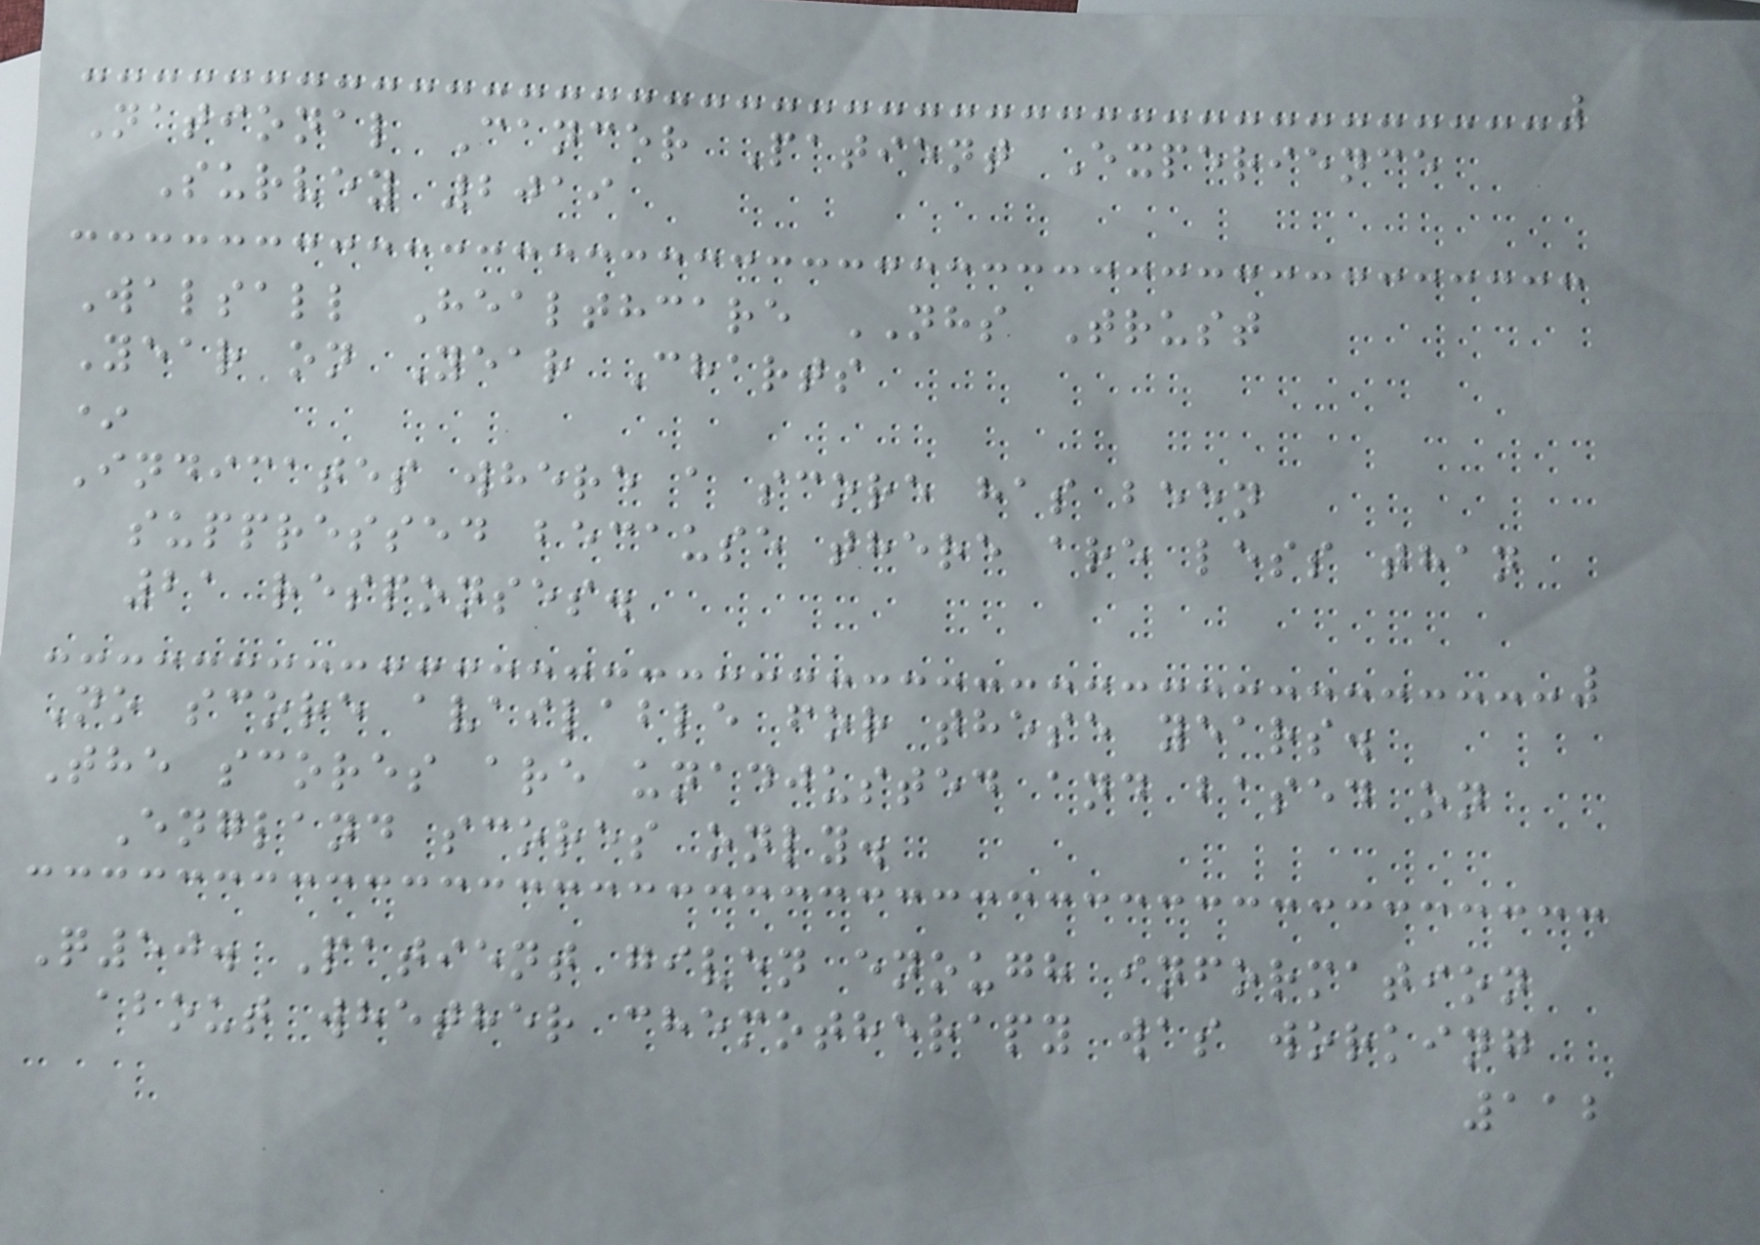National Cancer Patient Experience
Survey 2019
Walsall Healthcare NHS Trust
Year on Year Charts
*
Indicates where a score has been
suppressed because there are less than
21 responses.
No score available for these years.
The scores are unadjusted and based on
England scores only.
Q50. Patient given enough information
about whether chemotherapy was working
112
